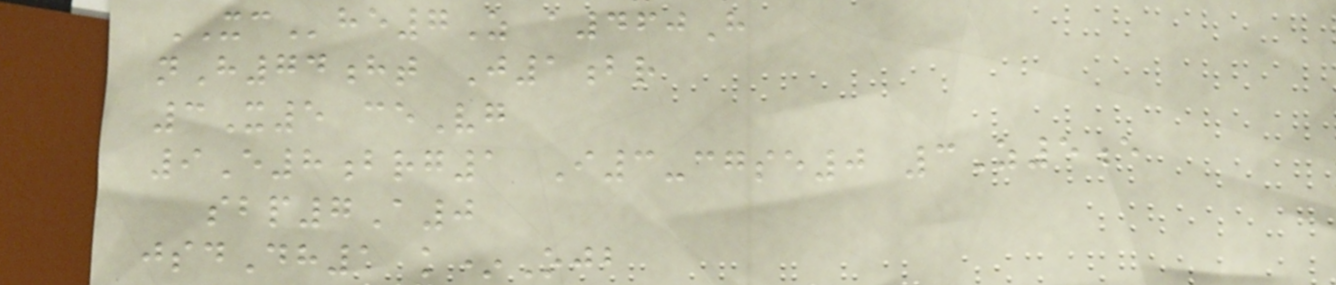XChe7Z a460H
nH74ht J1br
3X5 ceVg
9E8brg1 I3-cgse0 3Z5e
sbp7A0
jsdDh1 k*Ojb
